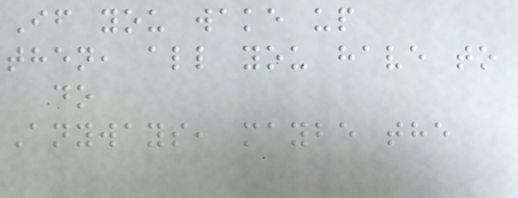If you wake up
then, all you have to
do
Anyways, maybe the
